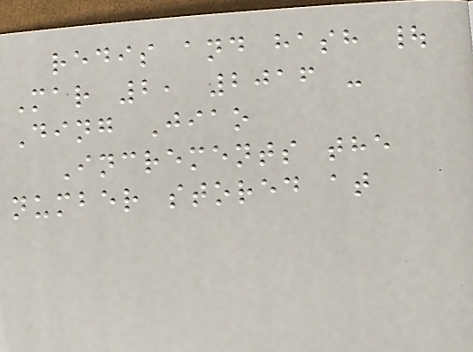redis and hash |
Mar 2, 2016 -
Ding Jiao
Increments the
number stored at
